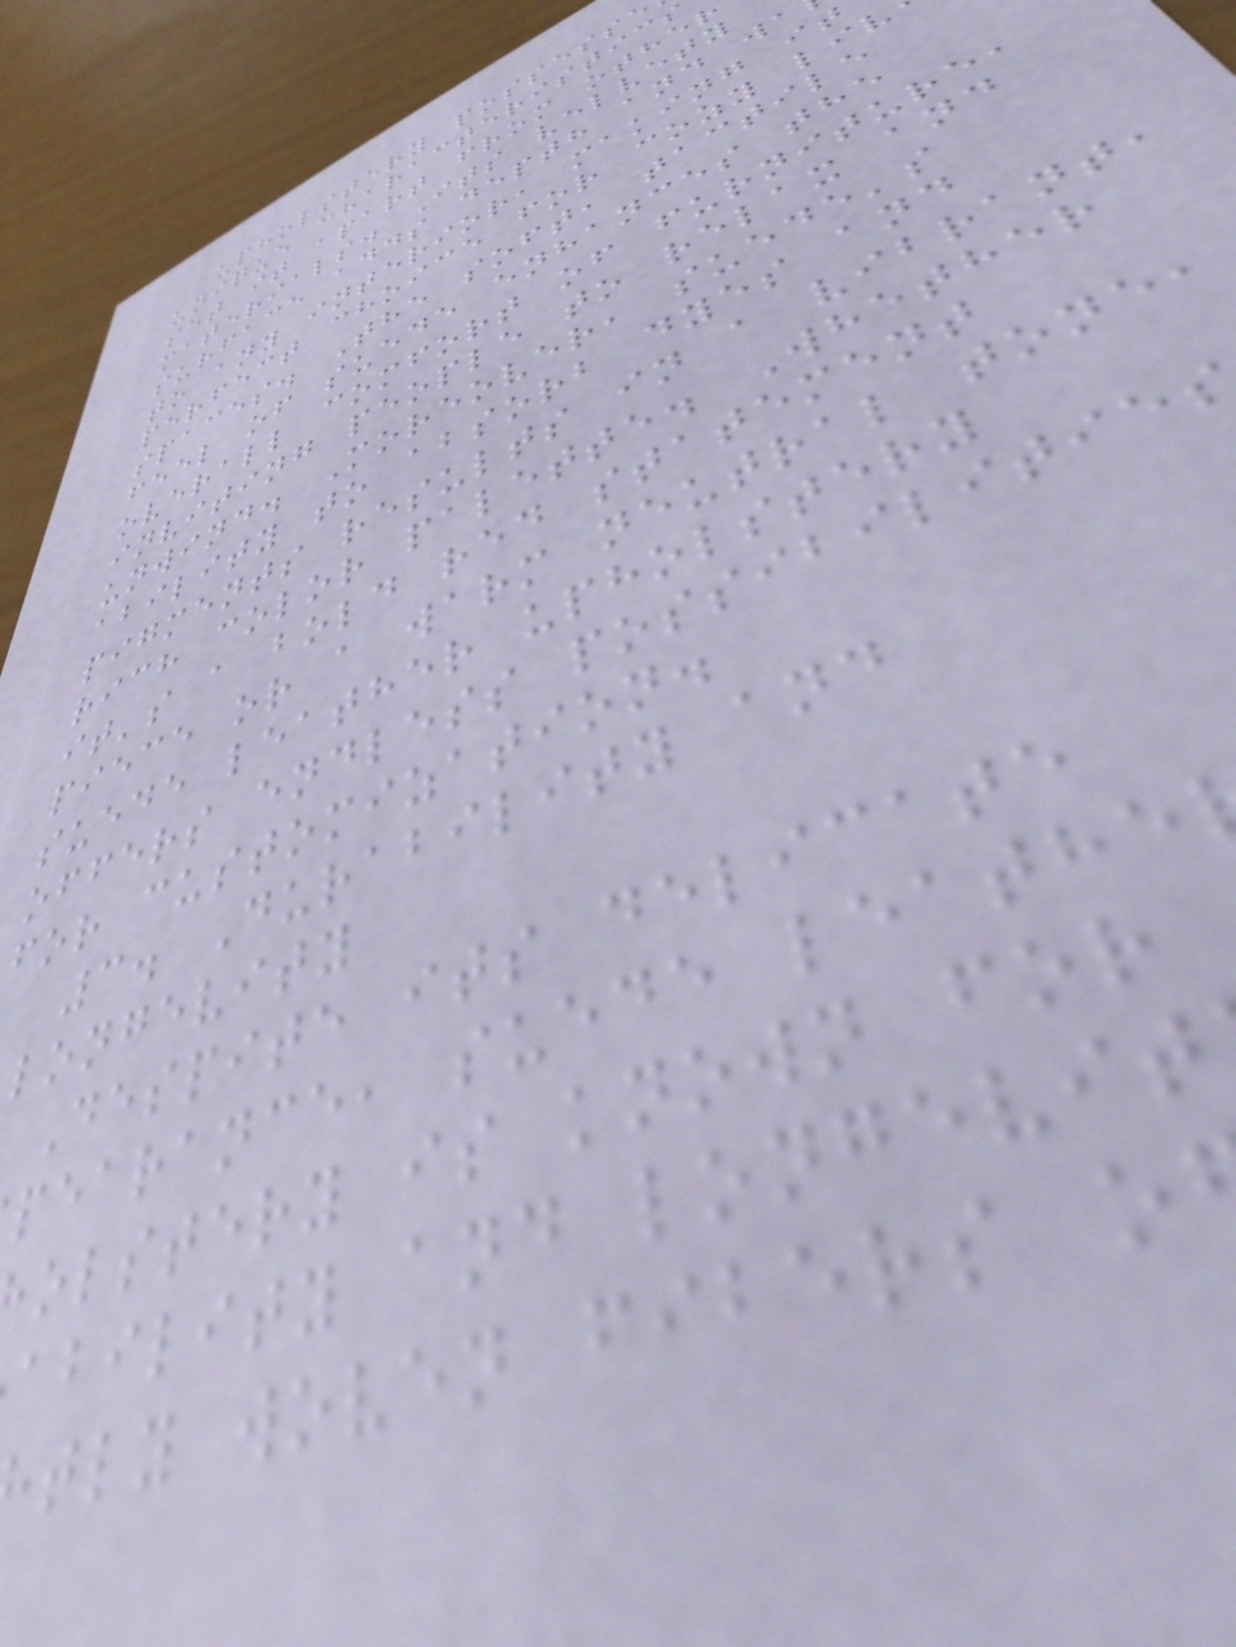upholstery possesse
unique characteristics
set it apart from other
materials. Its velvety
surface adds depth and wa
to any interior, making it
perfect choice for cozy liv
spaces. The soft, tactile
feel of suede enhances the
overall comfort of furniture,
inviting people to relax and
unwind. Moreover, suede's
ability to absorb dyes and
pigments results in a vibrant,
rich color palette. Whether
it's a bold red statement
piece or a warm neutral tone,
suede leather upholstery
offers endless possibilitie
for customization.
3. Durability and
longevity
Despite its delicate
pearance, suede leathe
olstery is known for
ability and longevit
tly woven fibers o
